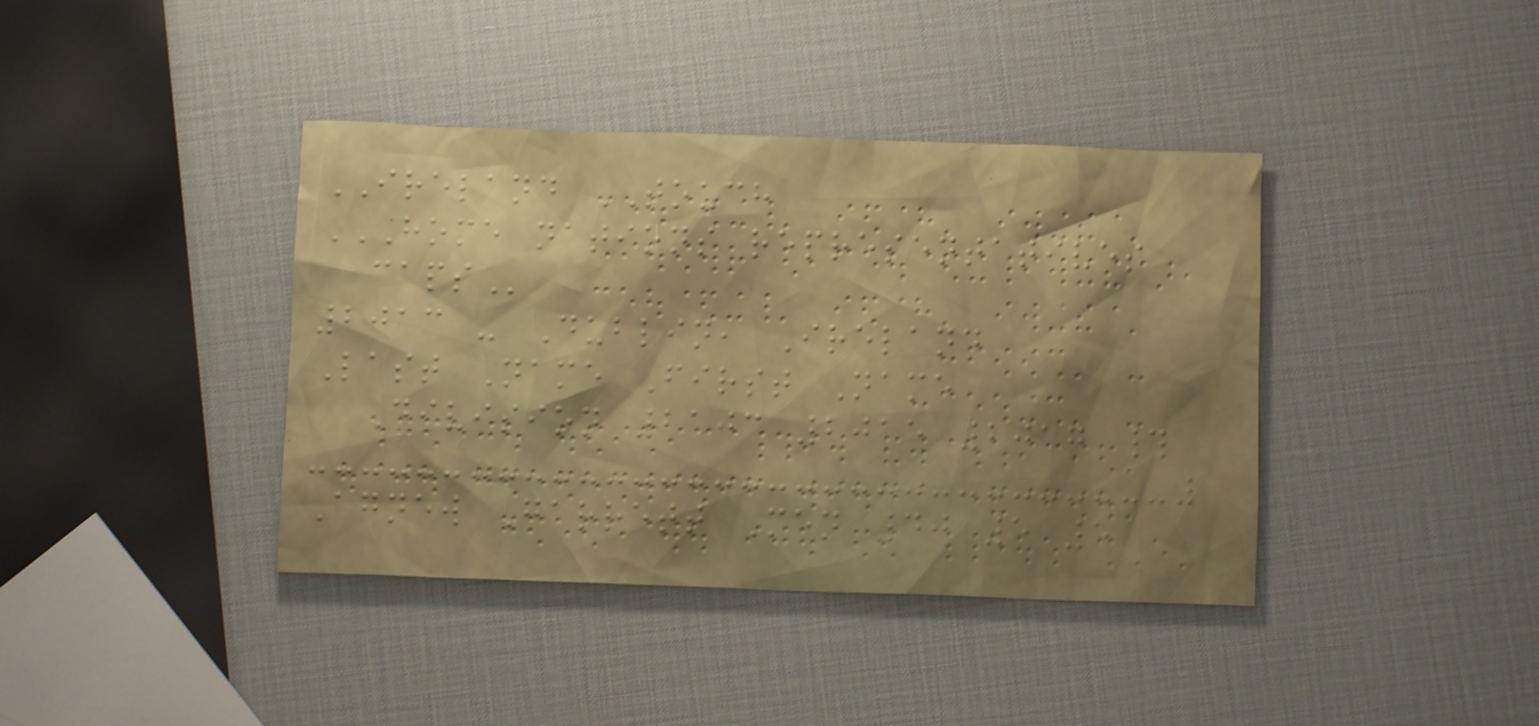IRELAND TOUCH
HOME NATIONS REPRESENTATIVES
CAPS
2013 - Dublin, Ireland
Last Name First Name
Division 2103 2015 2017 #
Agnew Garrett Men 40 5 5
